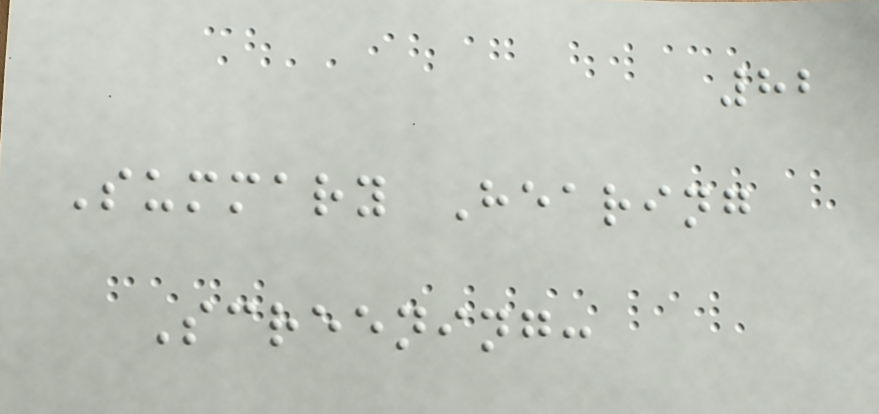82
Summary Hearing
Screening:
